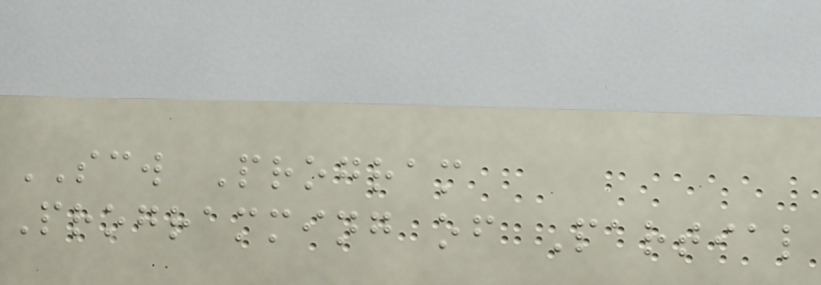SCW Program
Programming of Partial
